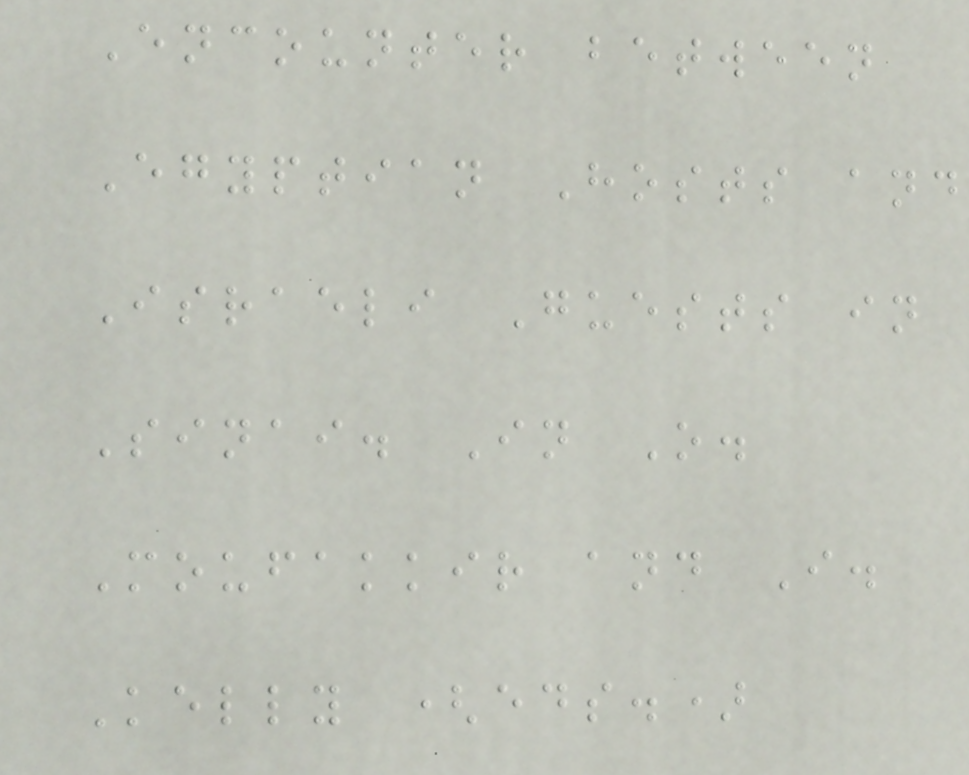Encounter between
Egyptian Hosts and
Israeli Guests in
Sinai. In O.
Moufakkir and I.
Kelly (eds.)
